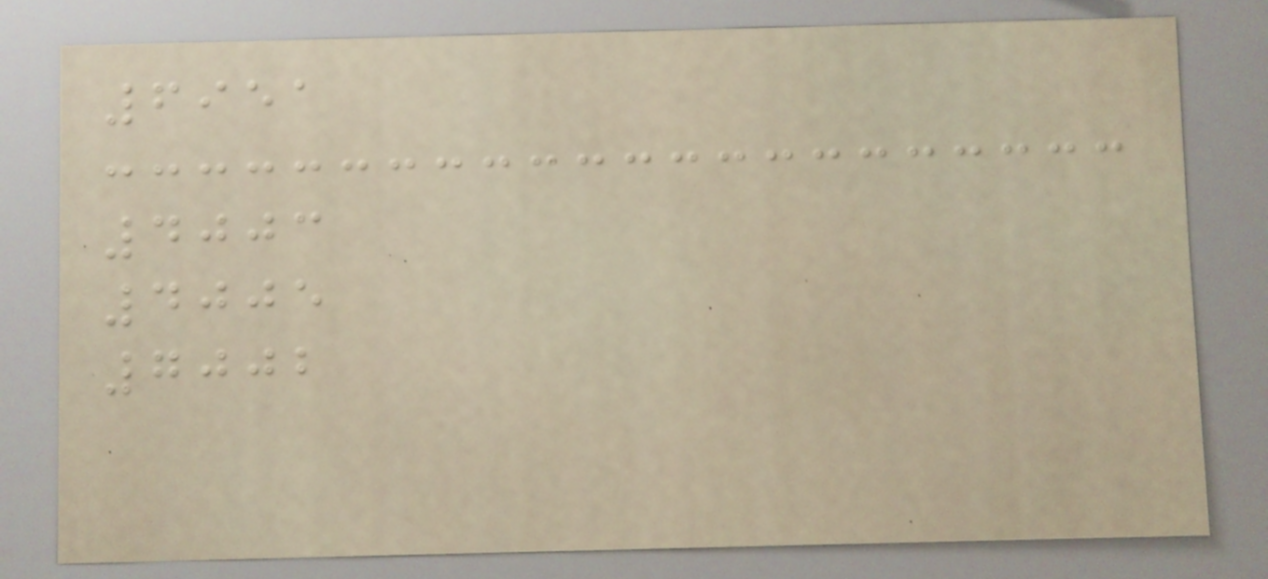6951
4003
4005
7002
